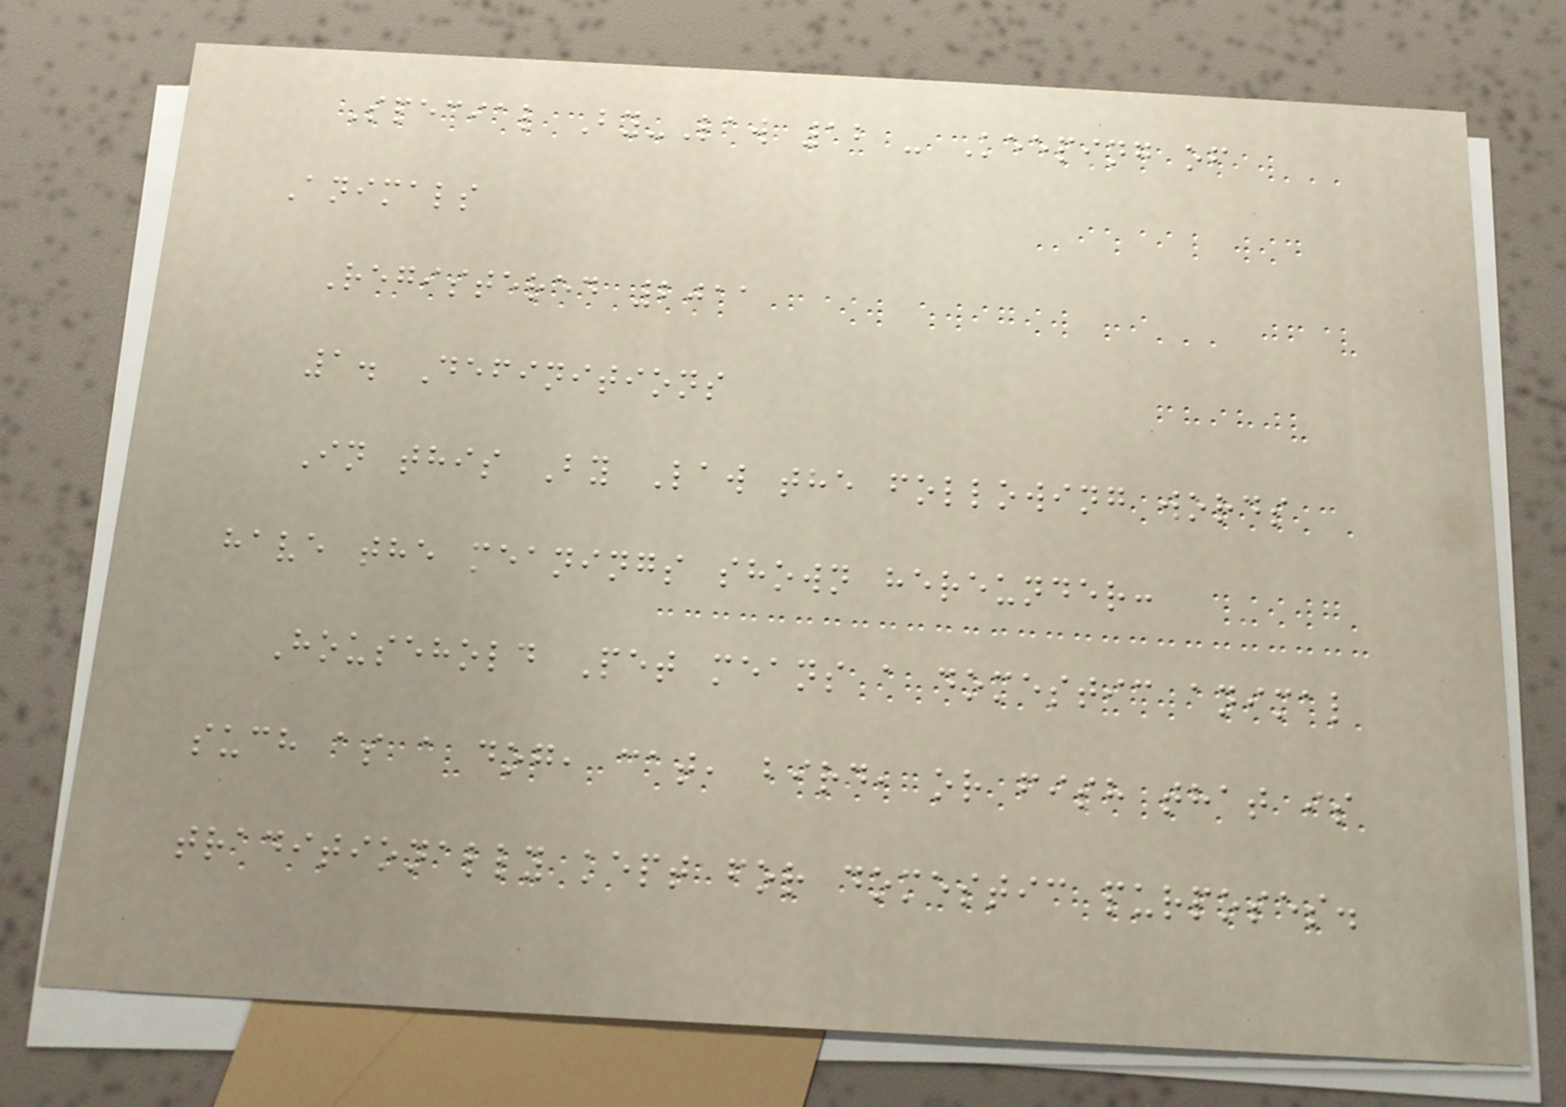Special By-Law 12 - Keeping of
Animals
Registered 2011
1. Definitions
In this By Law the following words
have the meanings shown hereunder:
Household Pet means a domestic animal
such as a dog, cat, bird, or fish that is
traditionally kept for domestic purposes.
